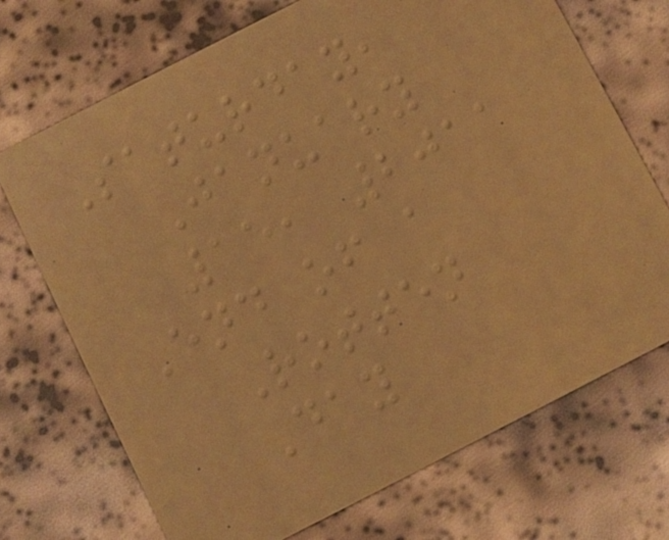Saturday,
January
15, 2011
End of a
Rotten
Day
